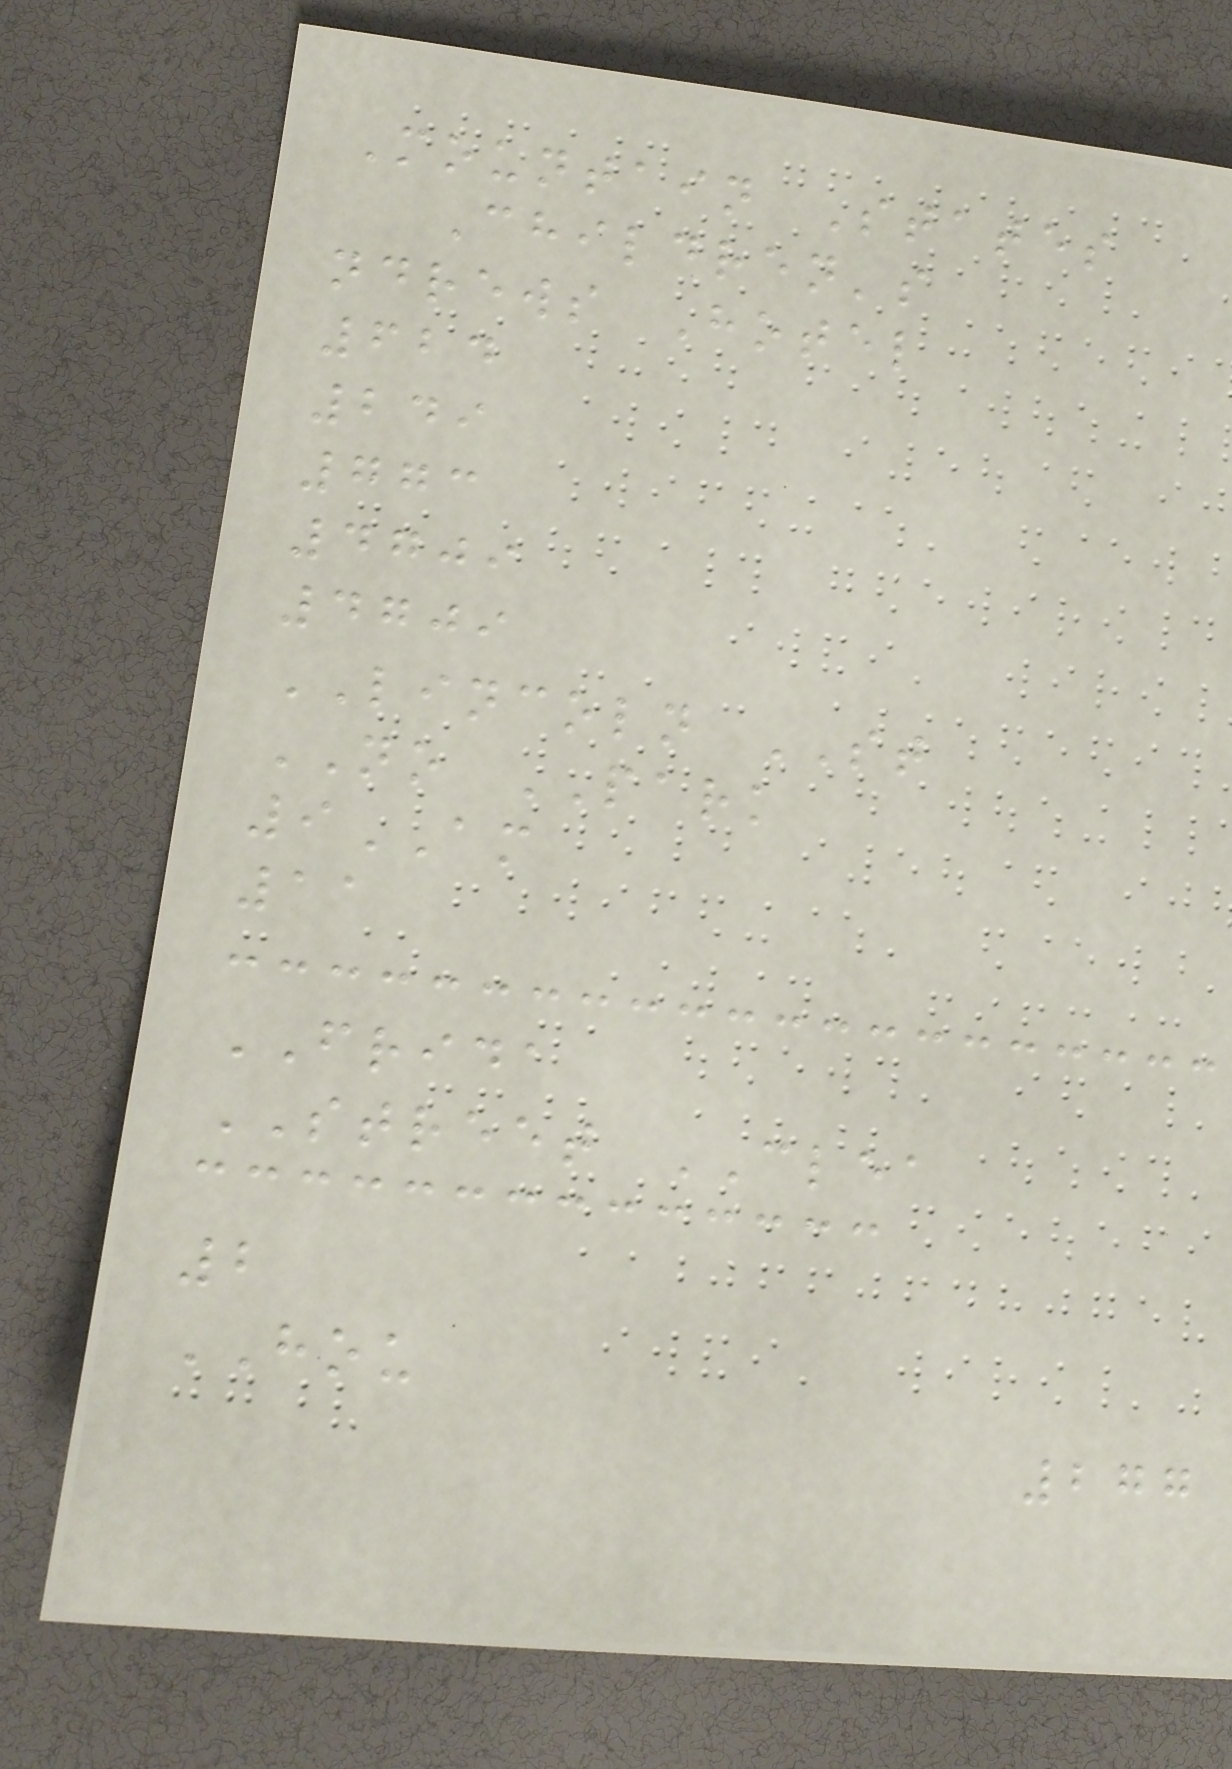Mountain States
Children's
ndrews Hotel
624
249
773
4709
4709
LINCOLN ST
NO PARK
9AM
11
FRIDA
STREET CLEA
2
HOU
277
